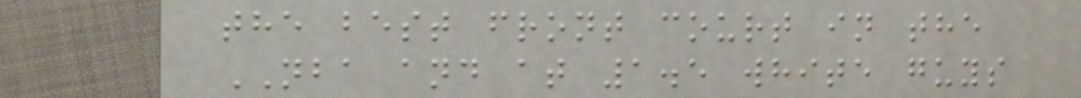the best front court in the
NBA and at 1.5 white guys
